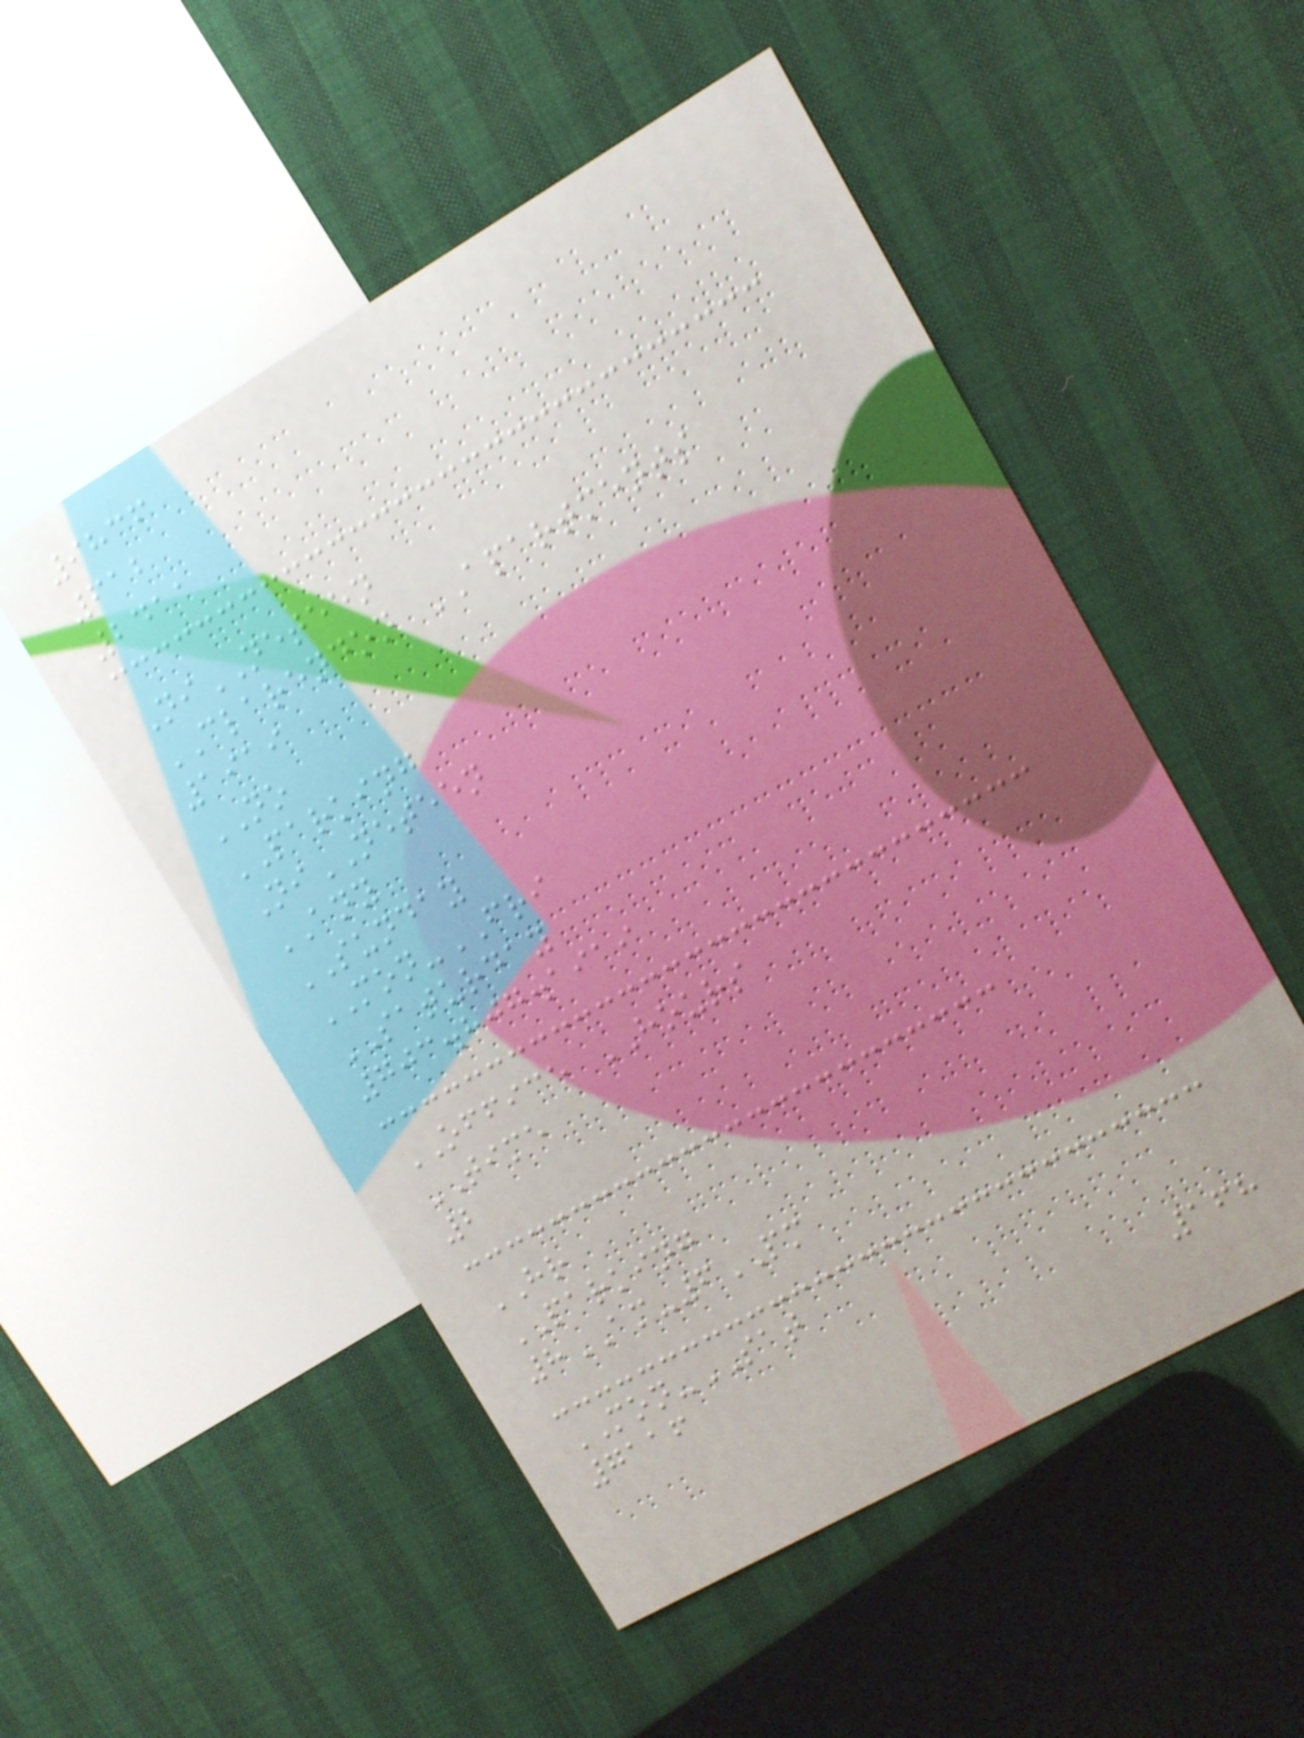9836
612
2411
NiNETEEN
CLARENDON APARTMENTS
1919
NO
PARKING
NiNETEEN
ANY
SUNDAY
MON-FRI
SATURDAY
703.807.1919
OFFICE HOURS
TIME
2
HR
PARKING
8AM-6PM
MON-SAT
7116
168
